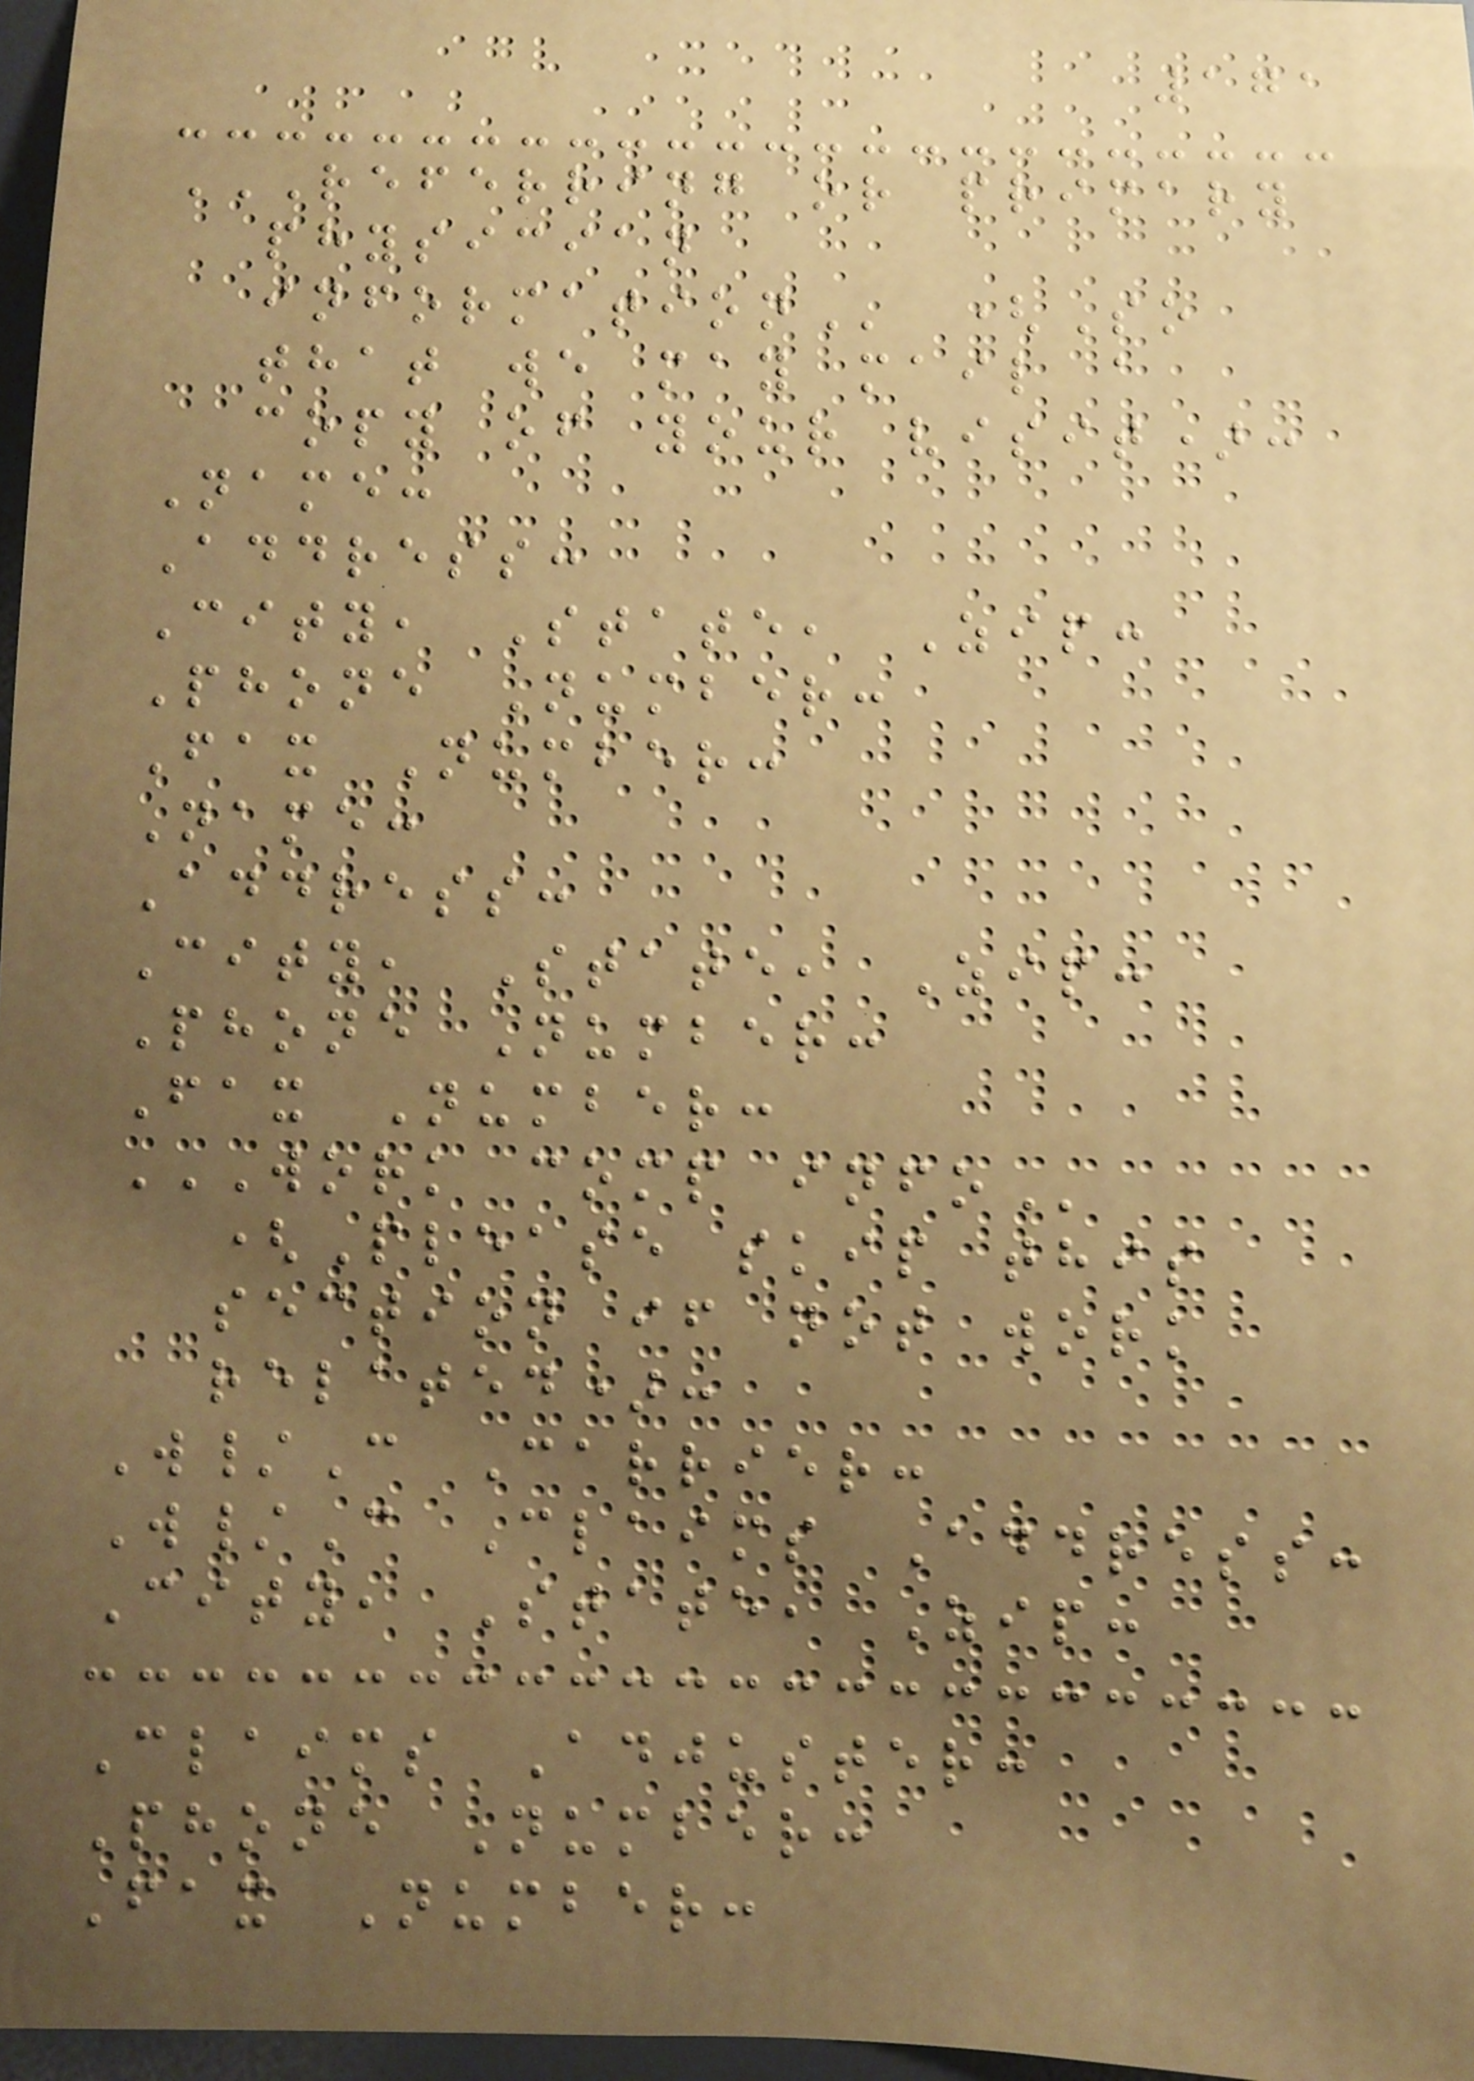171
REFERRING OR PRIMARY
PHYSICIAN
INFORMATION (So
that we may mail a
copy of your visit):
Name:
Address:
City, State, Zip:
Phone Number:
Fax Number:
Name:
Address:
City, State, Zip:
Phone Number:
Fax Number:
WORK COMP INFO
(Please skip this
section if not work
related):
W/C Carrier:
W/C Claims Address:
City, State, Zip:
Claims Adjuster:
Phone Number:
Fax Number:
